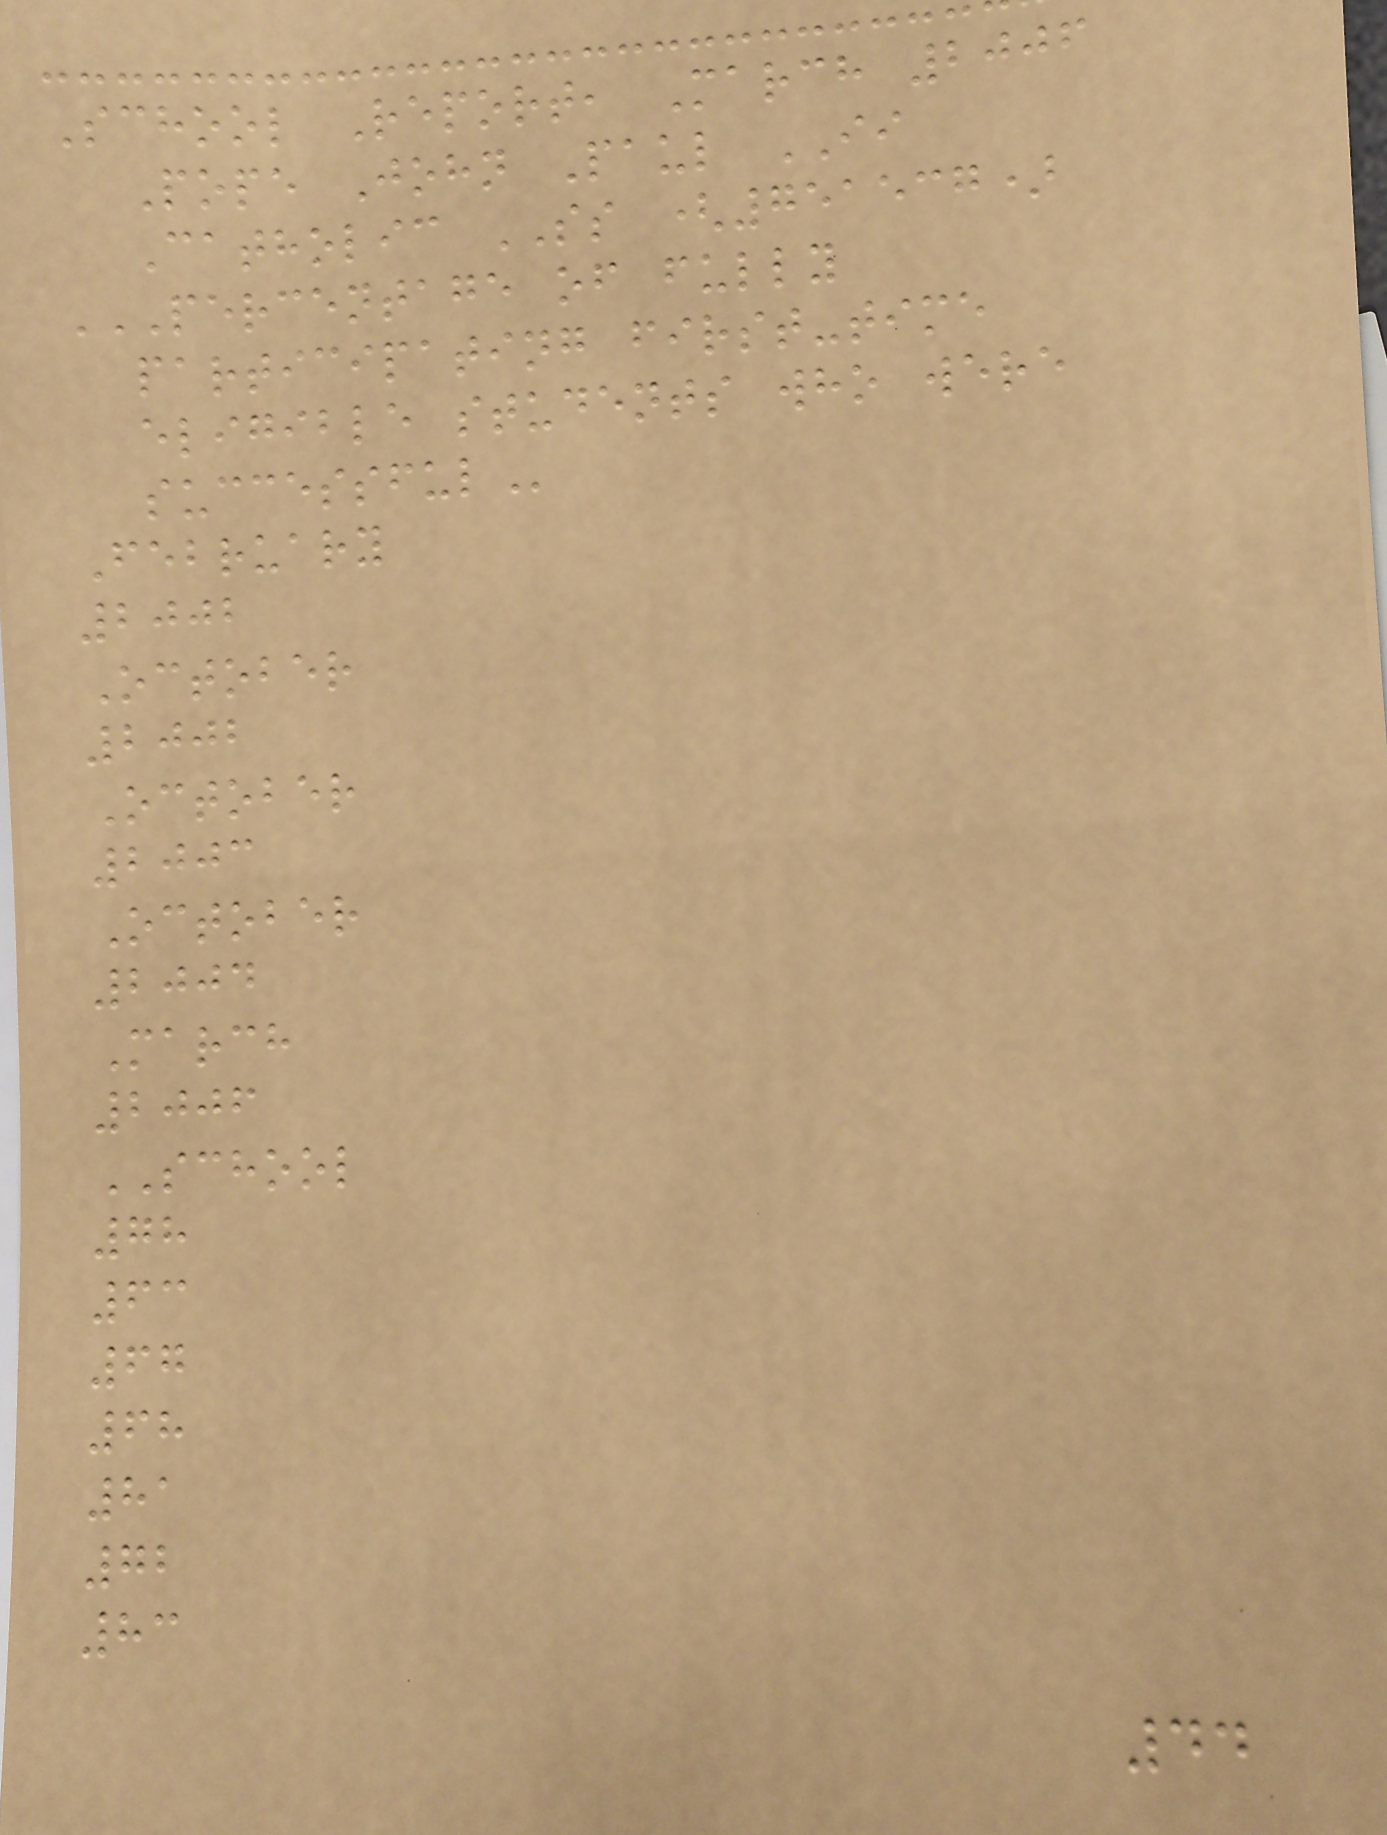School Report, March 2006
Pope John Paul II
Catholic SS (751537)
PERCENTAGE OF FULLY
PARTICIPATING FIRST-TIME
ELIGIBLE STUDENTS WHO WERE
SUCCESSFUL
February
2002
October
2002
October
2003
October
2004
March
2006
SCHOOL
78
63
67
68
81
72
83
44
